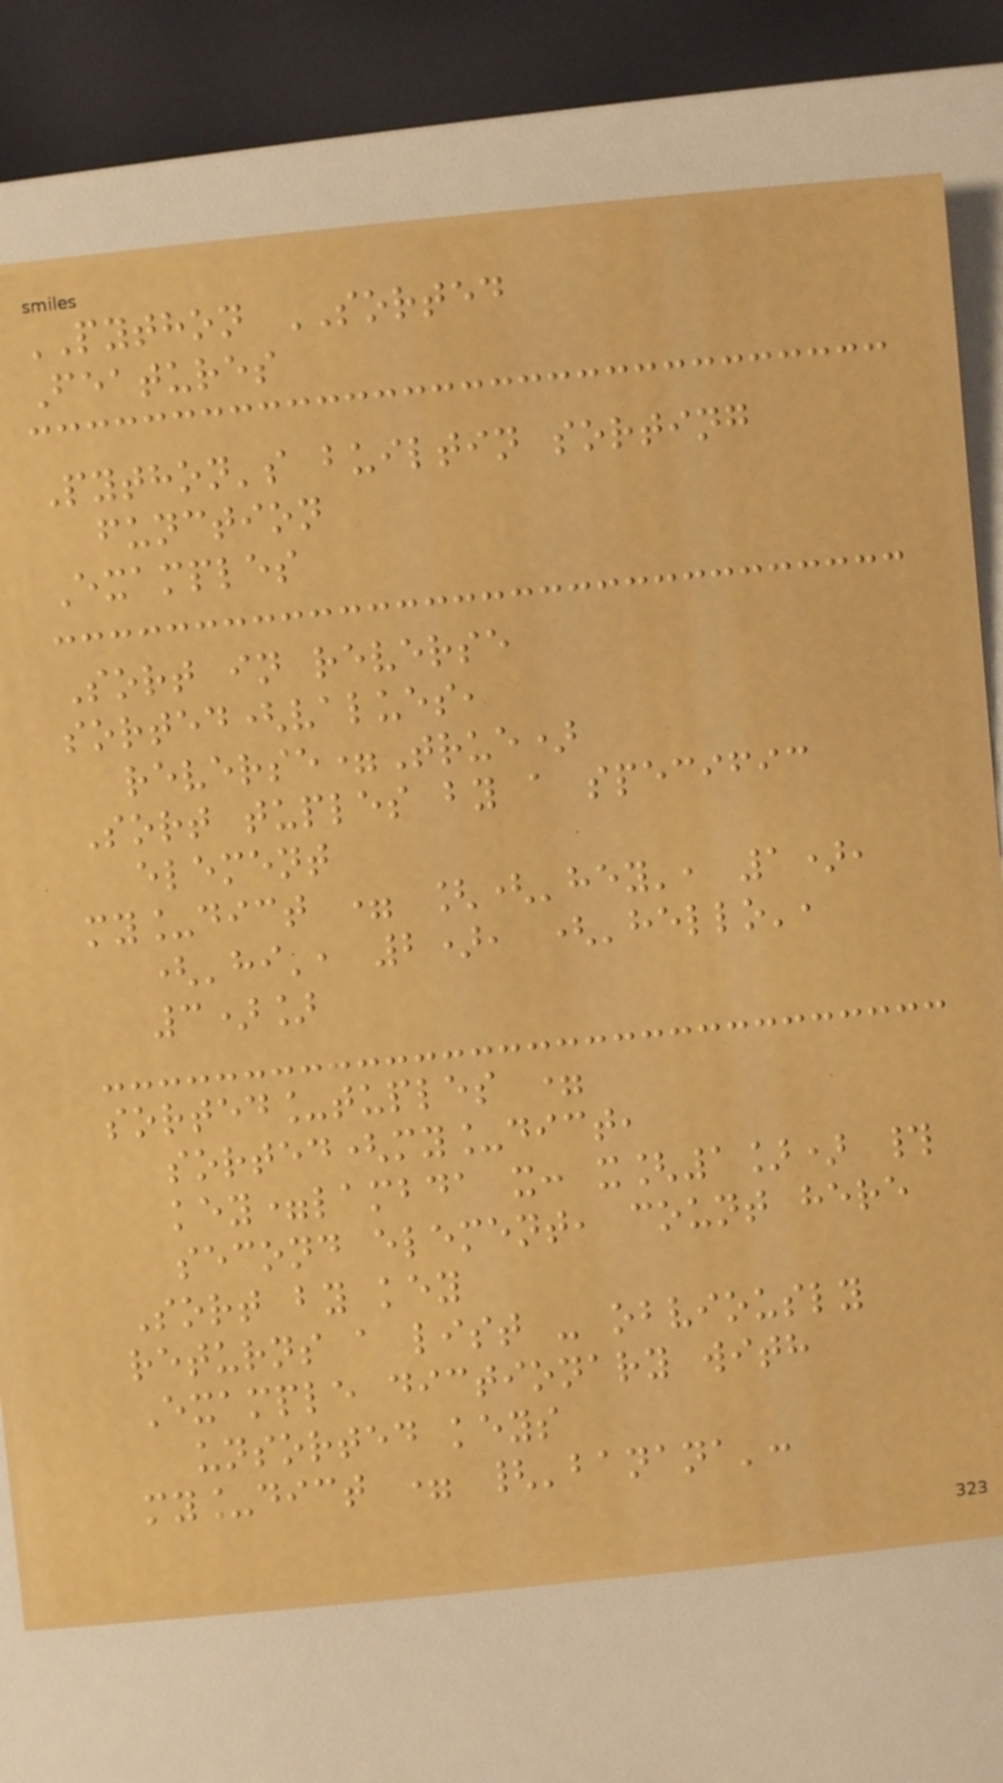PYTHON SORTED
Features
Python's builtin sorting
function
Examples
Sort in reverse
sorted(values,
reverse=True)
Sort tuples by a specific
element
my_dict = [('hey', 1),
('hi', 2), ('hello',
3)]
sorted_tuples =
sorted(my_dict,
key=lambda x: x[1]) #
second element, count here
Sort by key
returns a list - obviously
Example dictionary with
unsorted keys
my_dict = {'banana':
